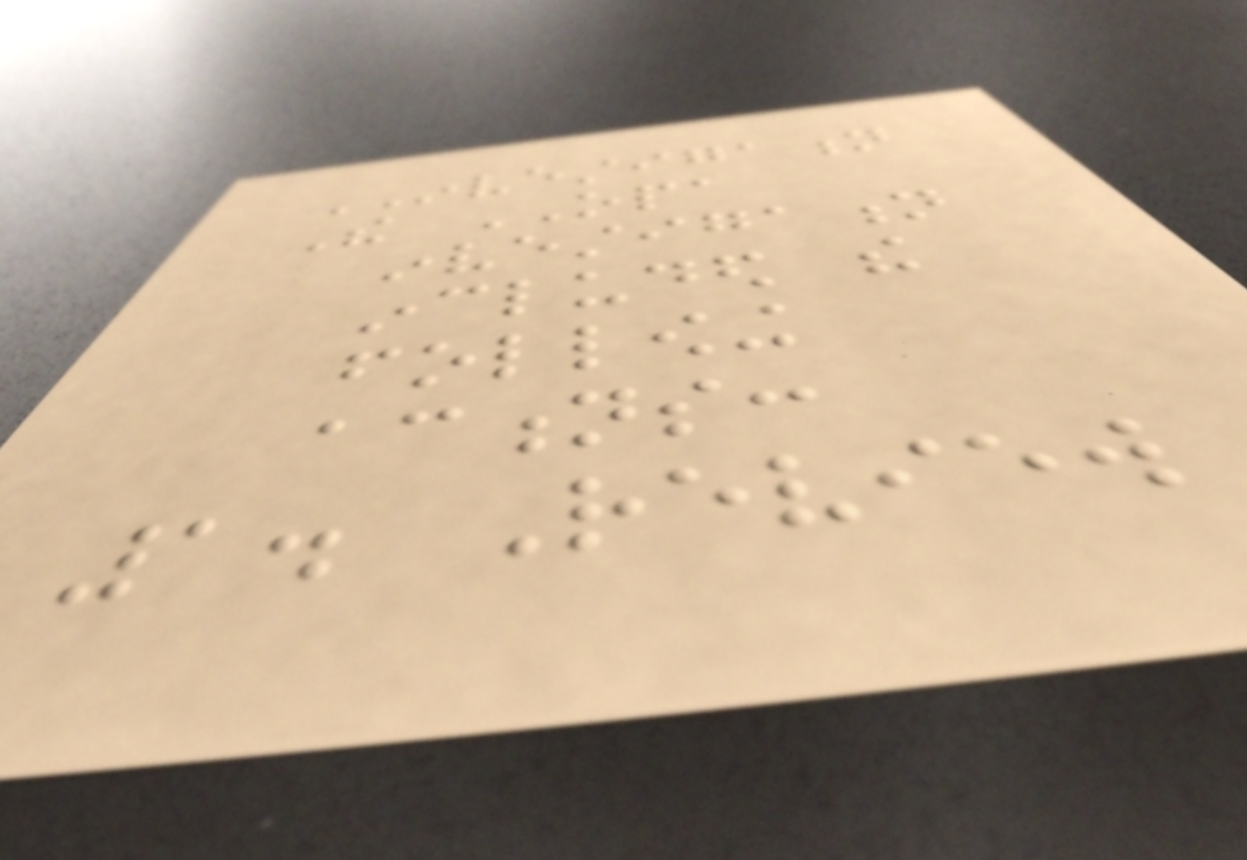INVESTIGATION
The OPA
investigation
included the
following
actions:
1. Review
